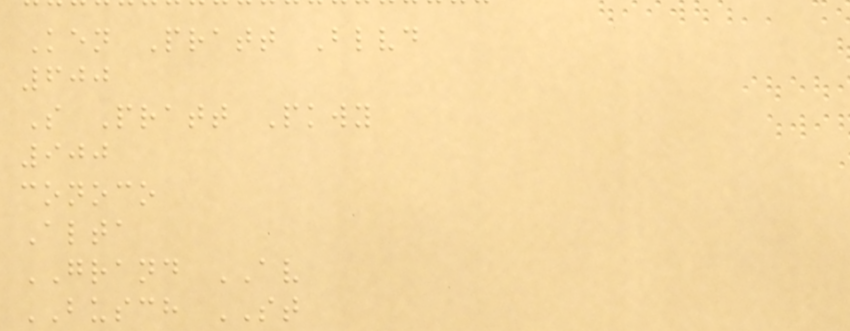Ken Pratt Blvd
600
S Pratt Pkwy
900
conoco
Alta
GRAND AV
BUSCH ST
